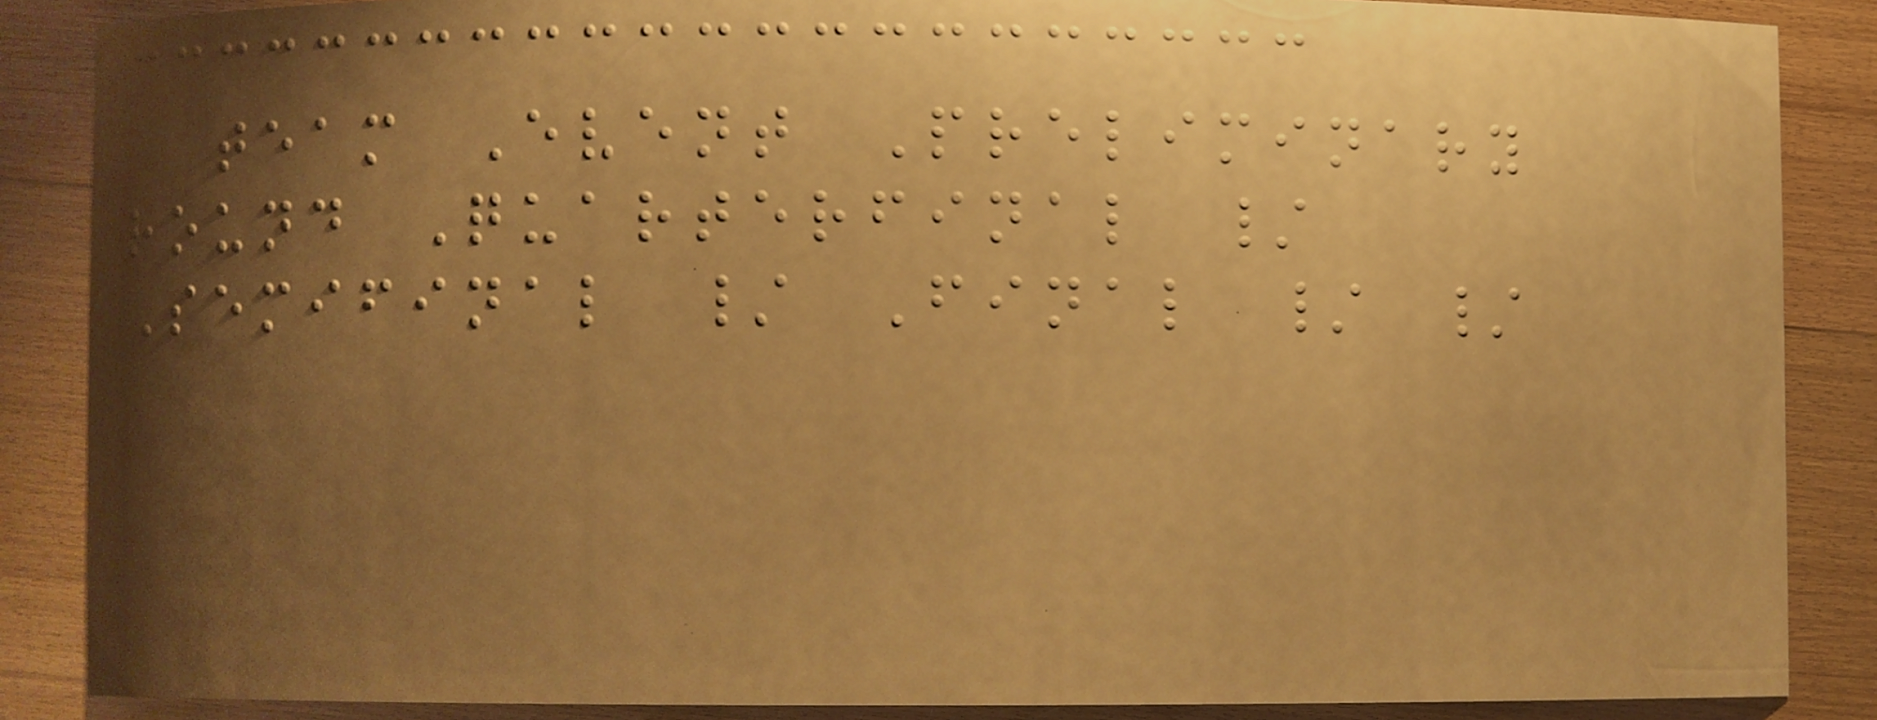team Event Preliminary
round Quarterfinal /
Semifinal / Final / /
